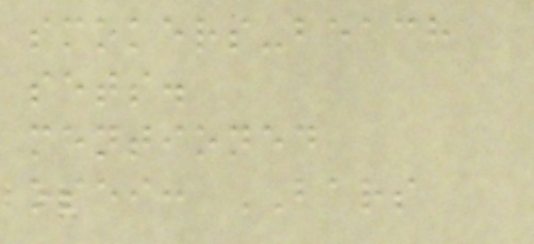smokers-beach
sets.
mentioned
osei: BARS
